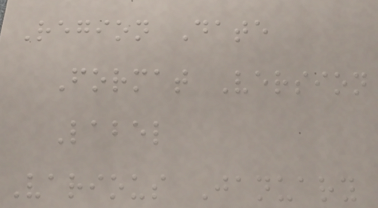Region Date
Format Version
Label
Various January
